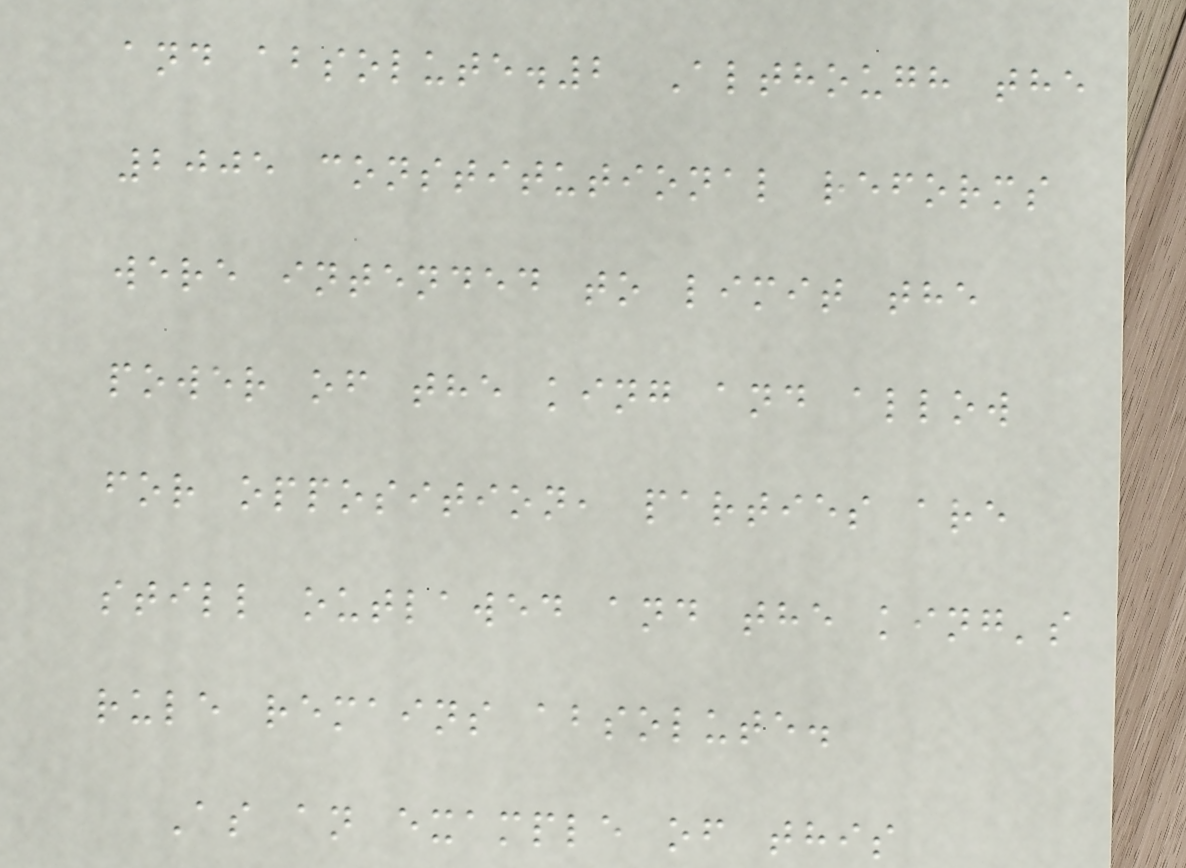and absolute.2 Although the
2005 constitutional reforms
were intended to limit the
power of the king and allow
for opposition, parties are
still outlawed and the king's
rule remains absolute.
As an example of this
